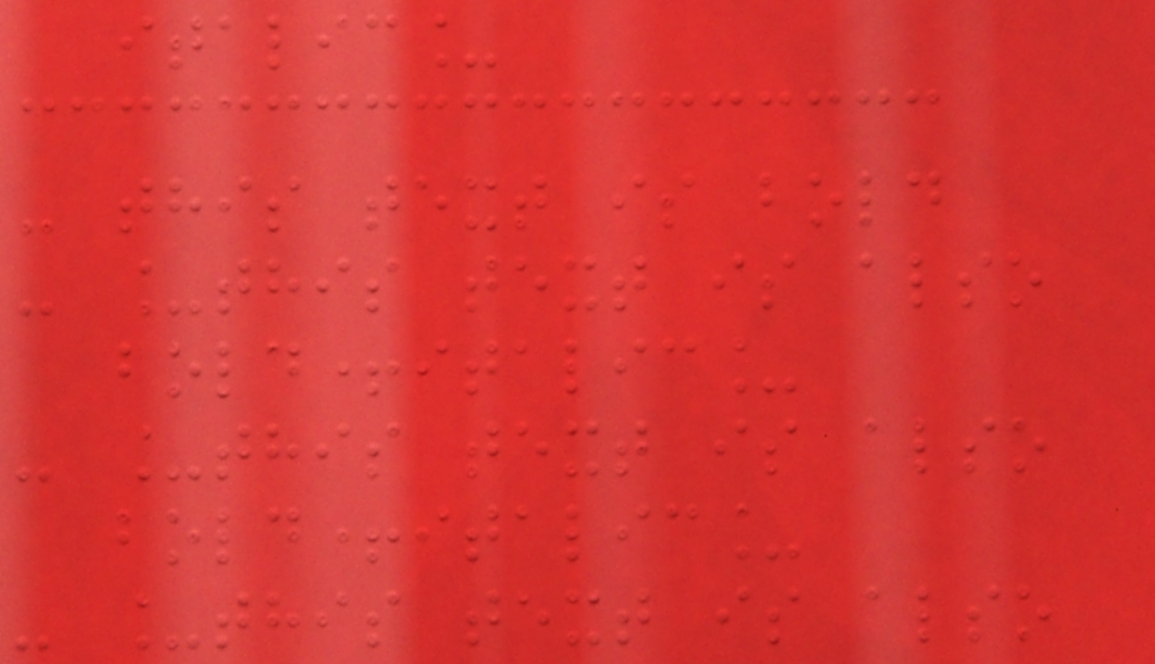italic_
- this text is bold
- _this text is also
bold+italic_
- _this text is also
bold+italic_
- _this text is also
